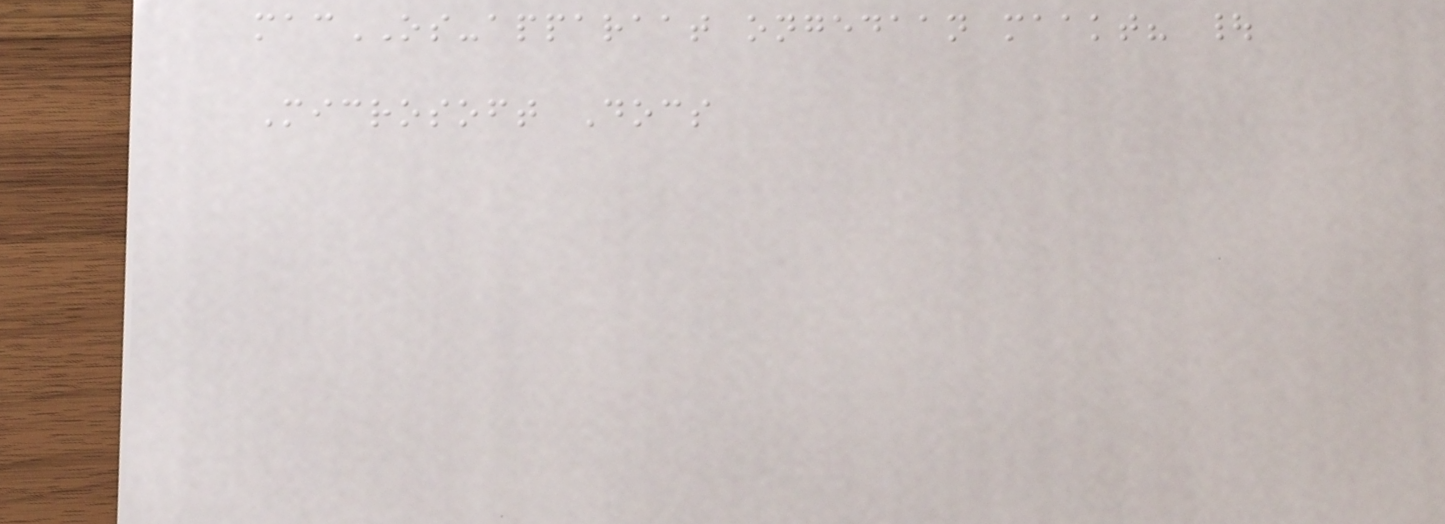macOS-apparaat ongedaan maakt? |
Microsoft Docs
